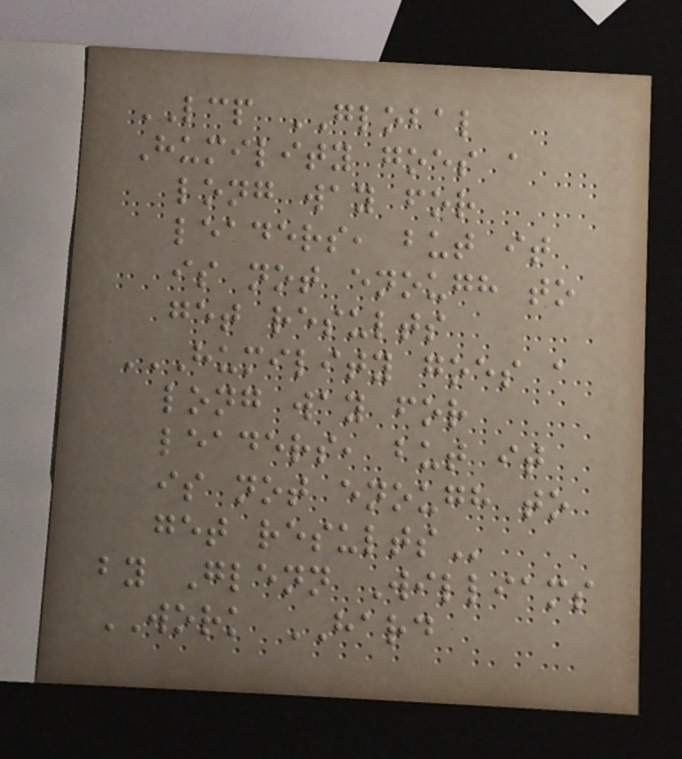LCP GLOBAL
Humility goes a
long way for
leaders, but it
is not enough to
get results
HUMILITY GOES A
LONG WAY FOR
LEADERS, BUT IT
IS NOT ENOUGH TO
GET RESULTS
by Glenn Williams
WORK HARD
